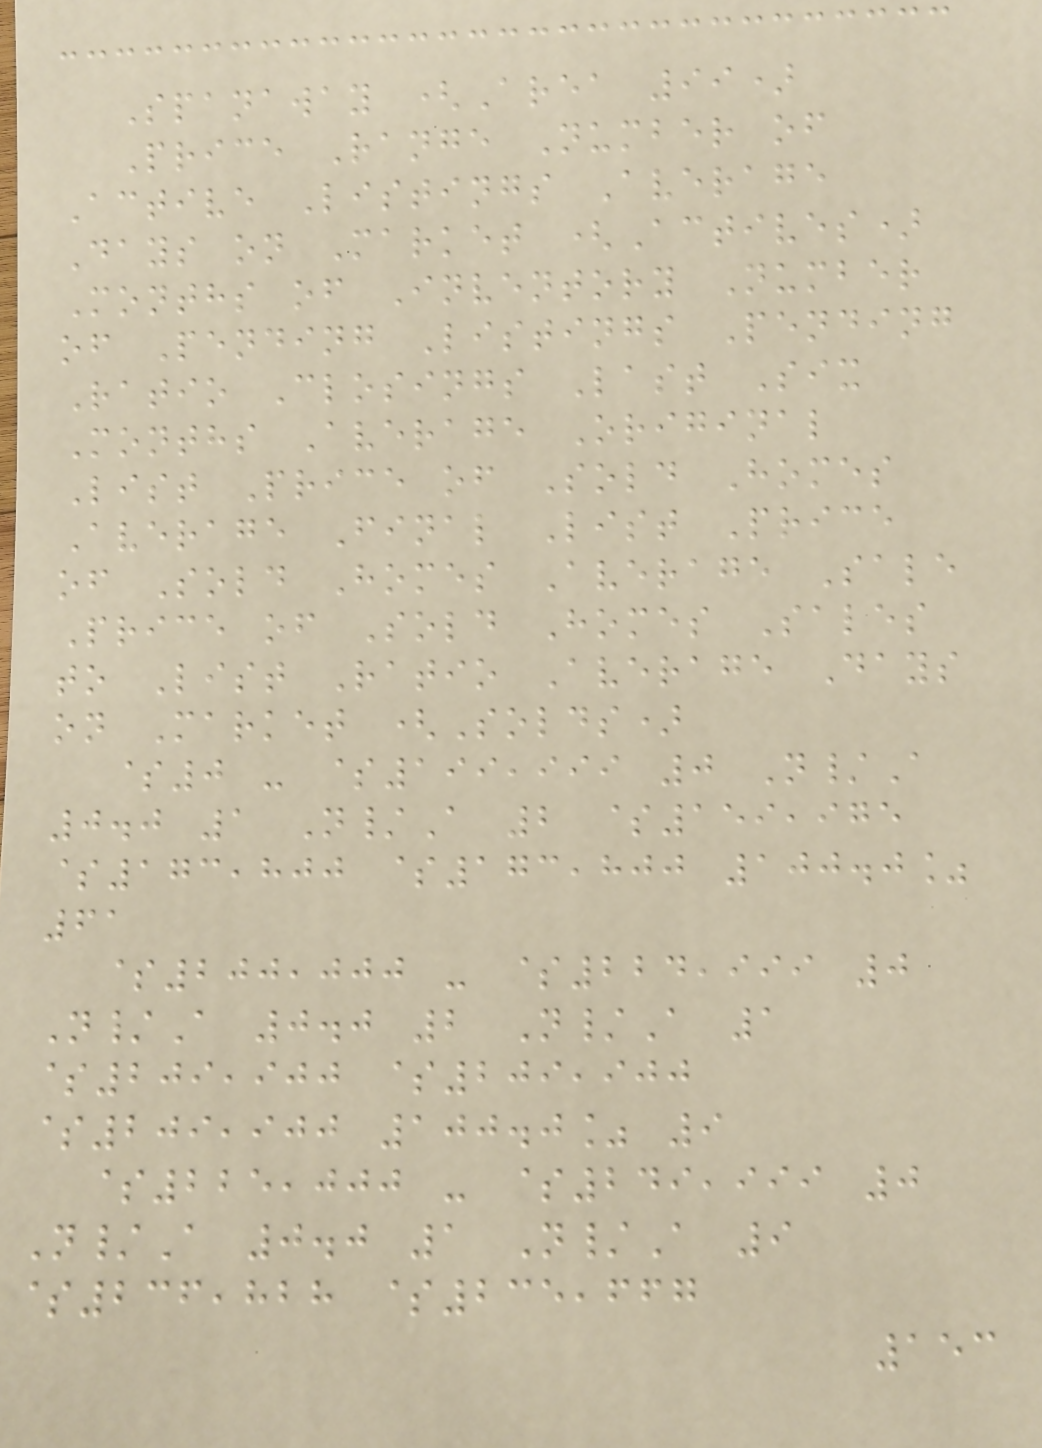Spanaway (Area 99)
Price Range Number of
Active Listings Average
Days on Market (Actives)
Months of Inventory Number
of Pending Listings Pending
Ratio Closings Last Six
Months Average Original
List Price of Sold Homes
Average Final List Price
of Sold Homes Average Sale
Price of Sold Homes Sales
to List Ratio Average Days
on Market (Solds)
$0 - $199,999 0 N/A
0.0 1 N/A 2 $159,975
$173,800 $173,800 100.0%
61
$200,000 - $224,999 0
N/A 0.0 2 N/A 1
$209,900 $209,900
$209,900 100.0% 9
$225,000 - $249,999 0
N/A 0.0 1 N/A 9
$236,828 $235,667
153
